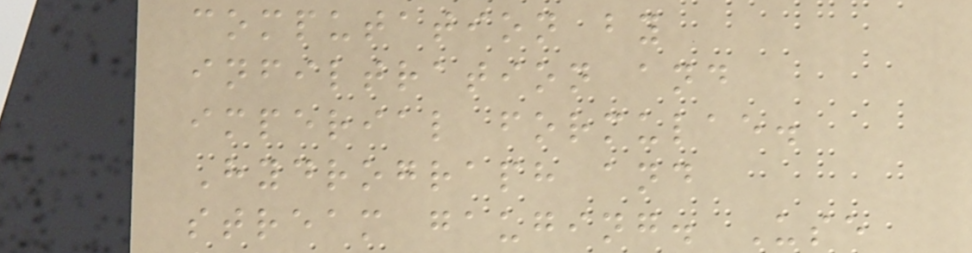computation by
infiltration and
imperial formulae.
Hydrograph and
stream gauging. Use
